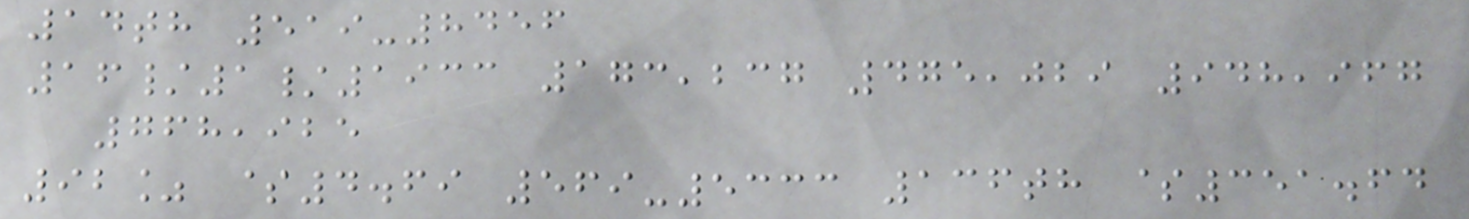14th 519-8456
16/1/1933 173,237 475,029 948,967
768,925
92% $4.69 569-5333 136th $351.64
